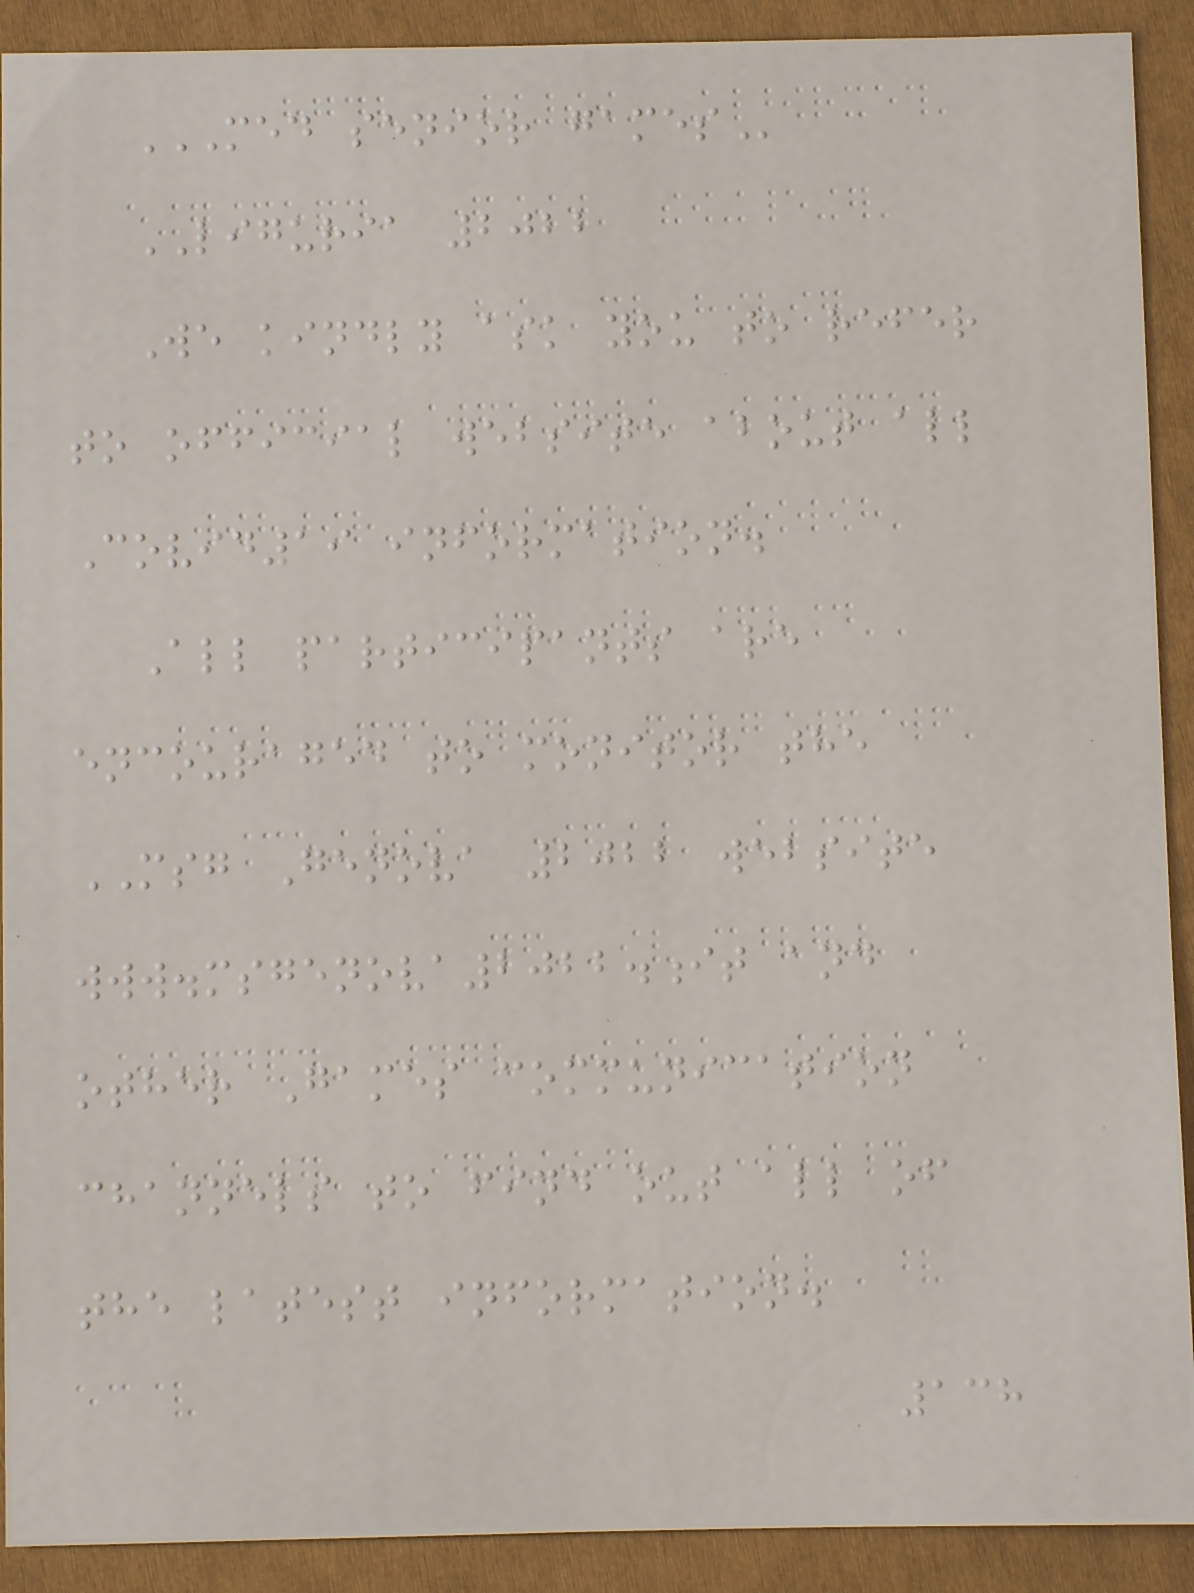MED SENIOR GAMES
LIGURIA 2022
We kindly ask you to refer
to official website about all
Covid19 information.
All participants are
encouraged to monitor the
MSG Genova 2022 website
www.msgenova2022.it and
other Games communication
channels to find out all of
the latest information.
138
